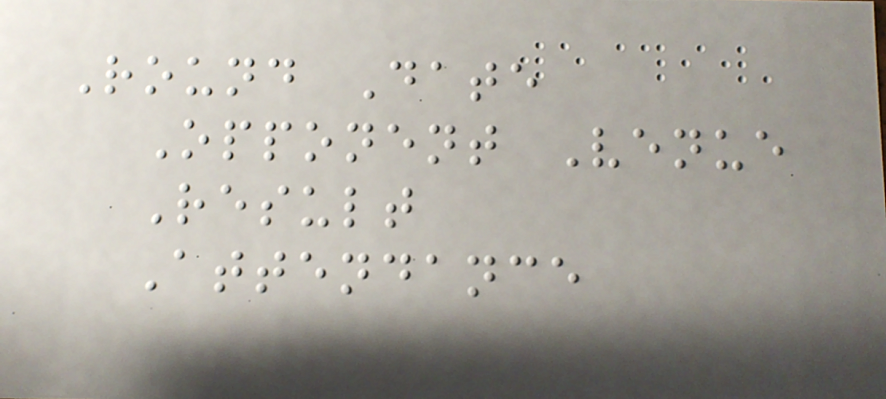Round Date
Opponent Venue
Result
Attendance
